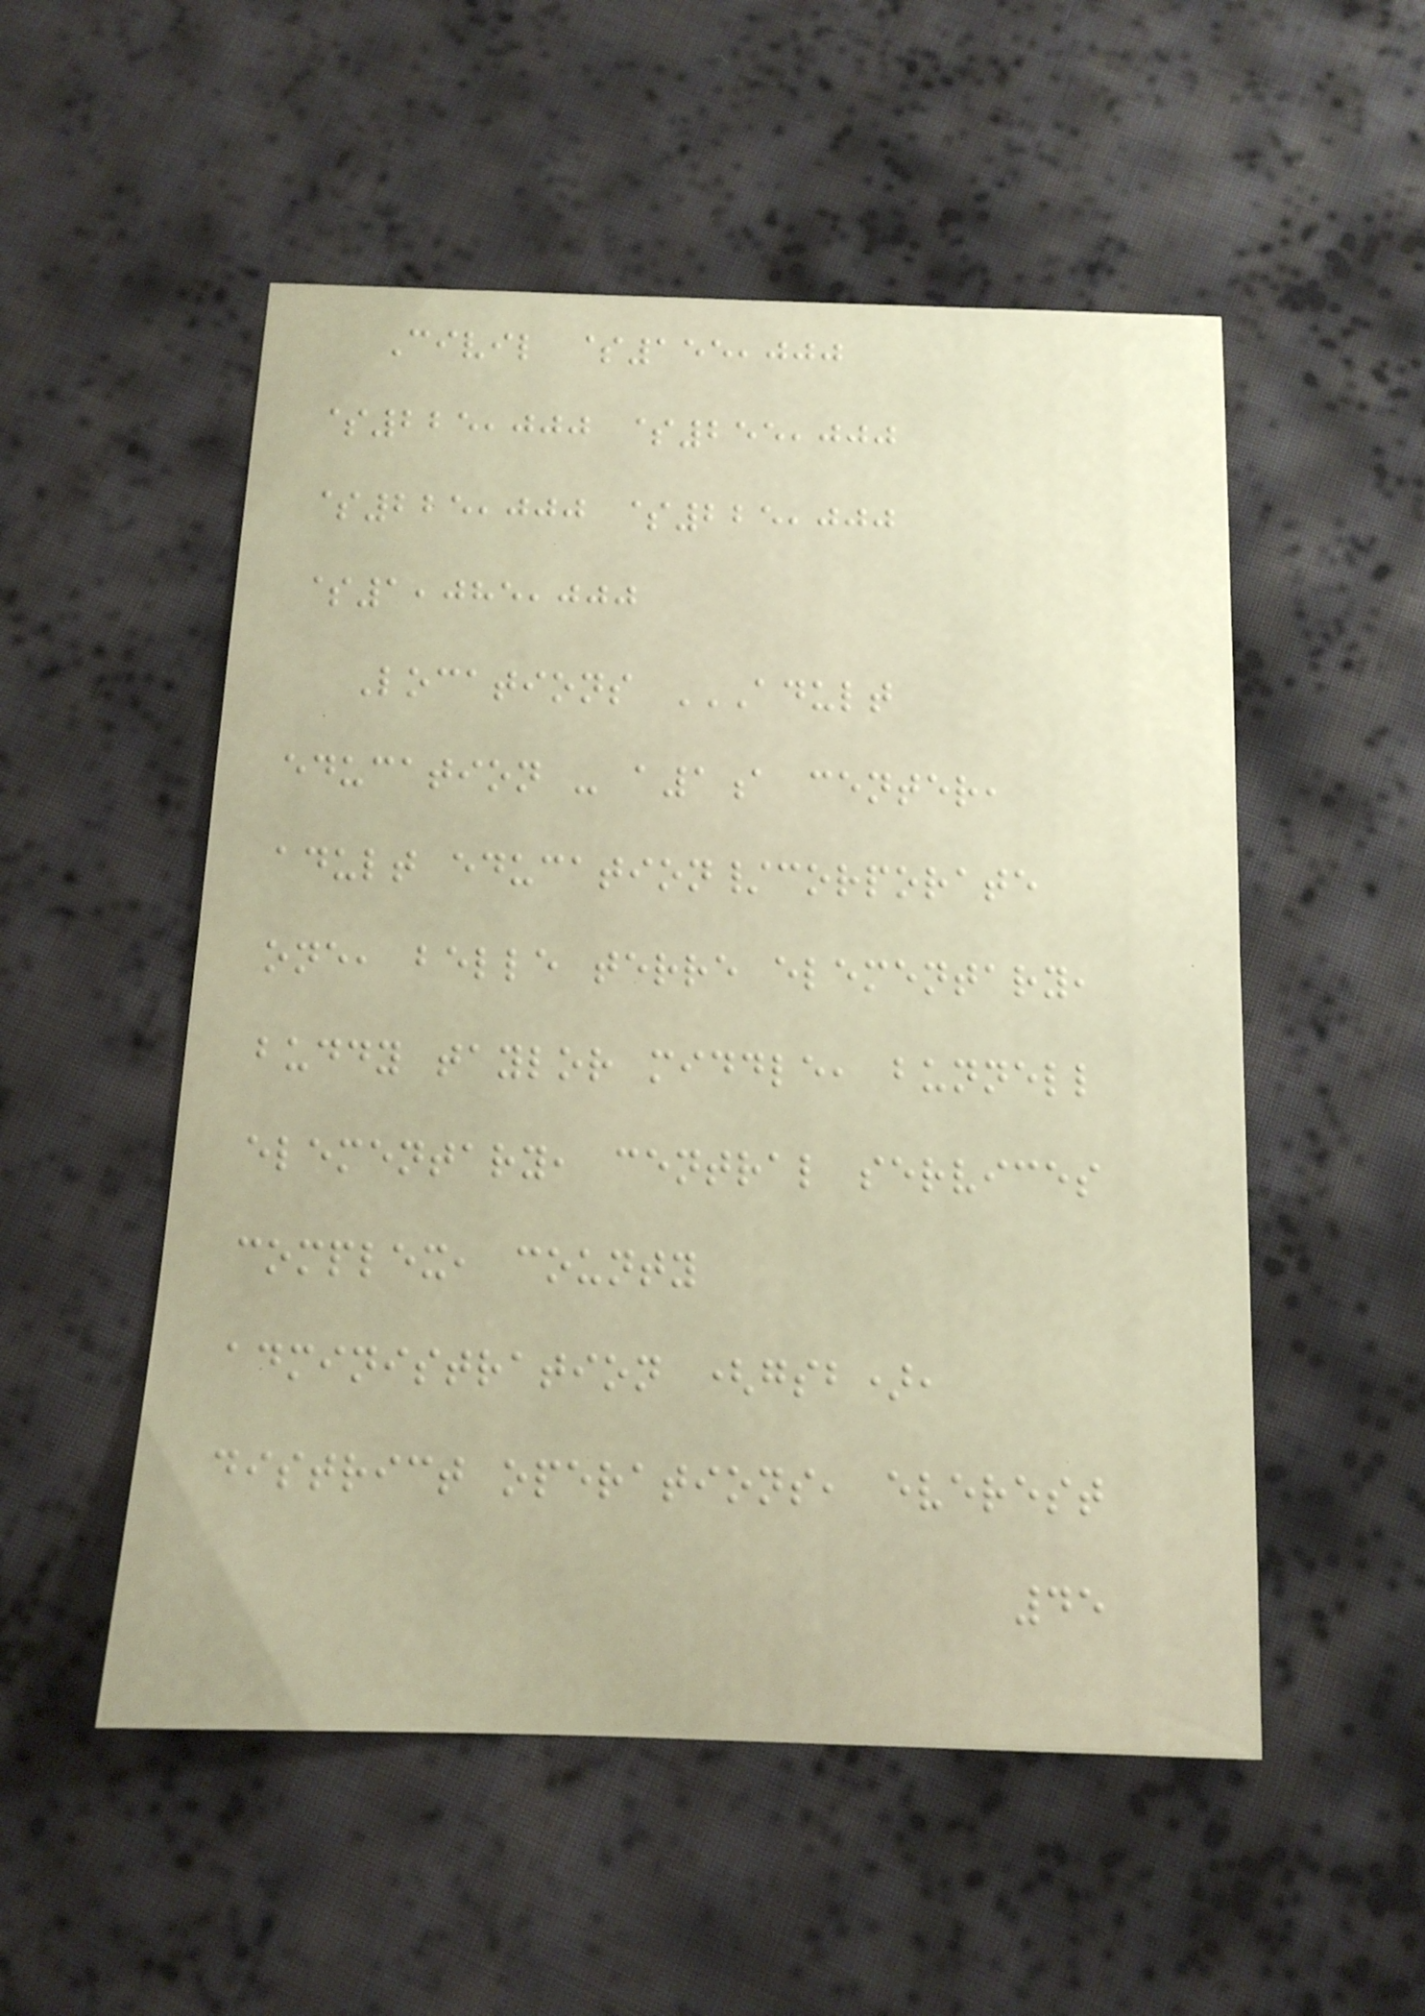Civil $155,000
$225,000 $255,000
$225,000 $225,000
$1,085,000
Locations ADULT
EDUCATION - A1A CENTER,
ADULT EDUCATION/CORPORATE
ONE, BELLE TERRE ELEMENTARY,
BUDDY TAYLOR MIDDLE, BUNNELL
ELEMENTARY, CENTRAL SERVICES
COMPLEX, COUNTY
ADMINISTRATION (GSB),
DISTRICT OPERATIONS, EVEREST
45
